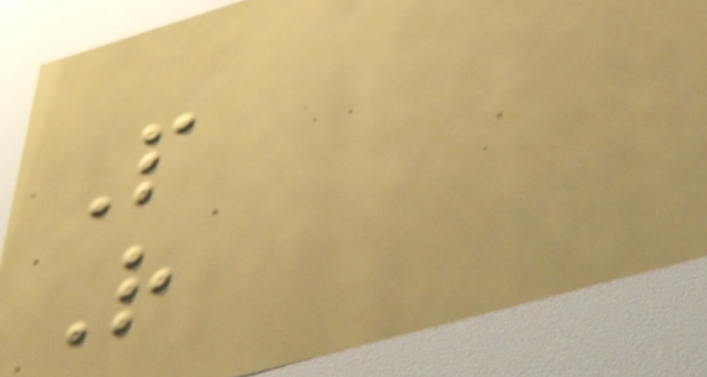P
R
